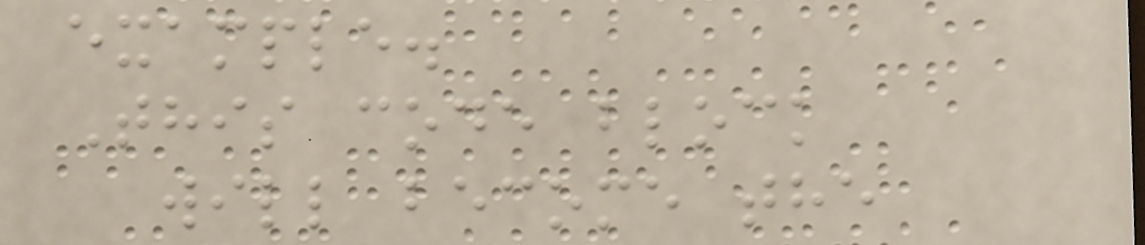example.
This code block
will become the
